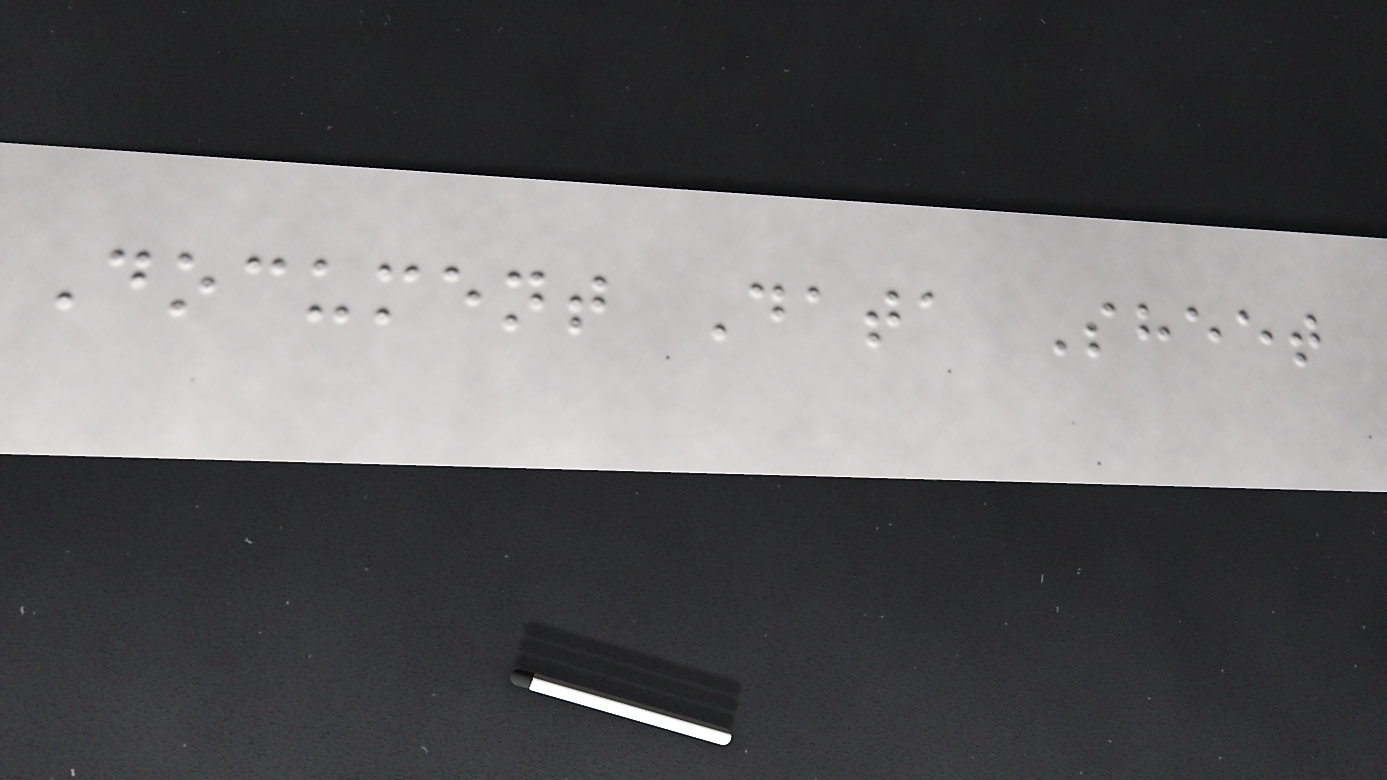Document Data Sheet
